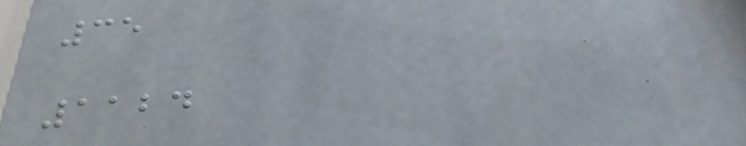35
1124
